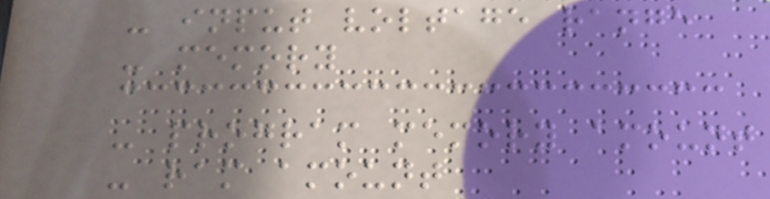- input voltage range
- memory
- program memory amount
- ram amount
